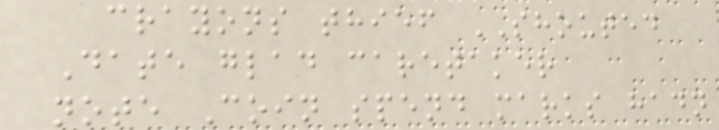crayons thief SHOUTED
Date glad caretaker
note Coin spend marks hadn
